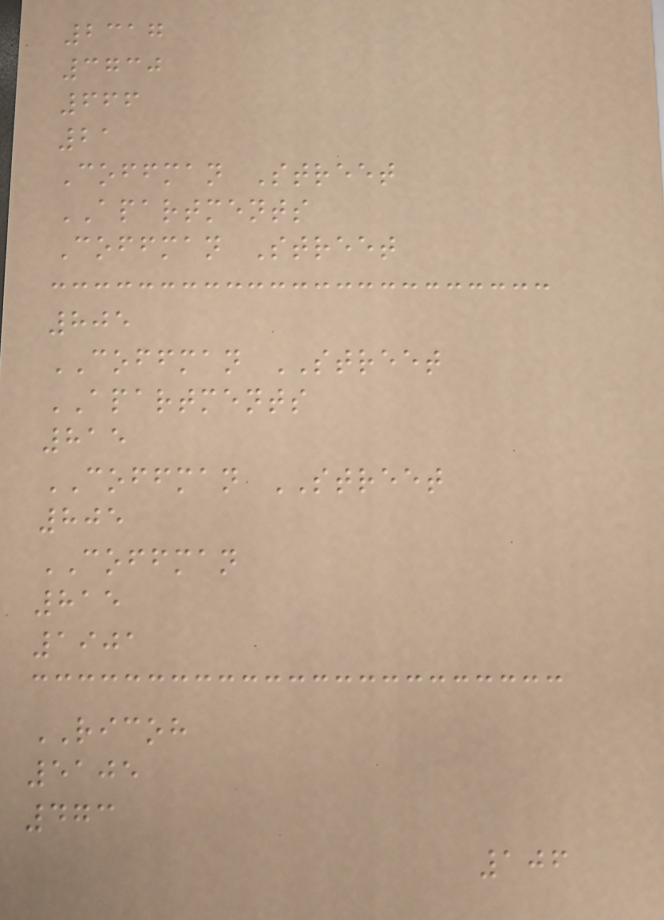2317
3730
666
21
Coffman Street
APARTMENTS
Coffman Street
805
COFFMAN STREET
APARTMENTS
815
COFFMAN STREET
805
COFFMAN
815
1901
RICOH
5105
473
106
